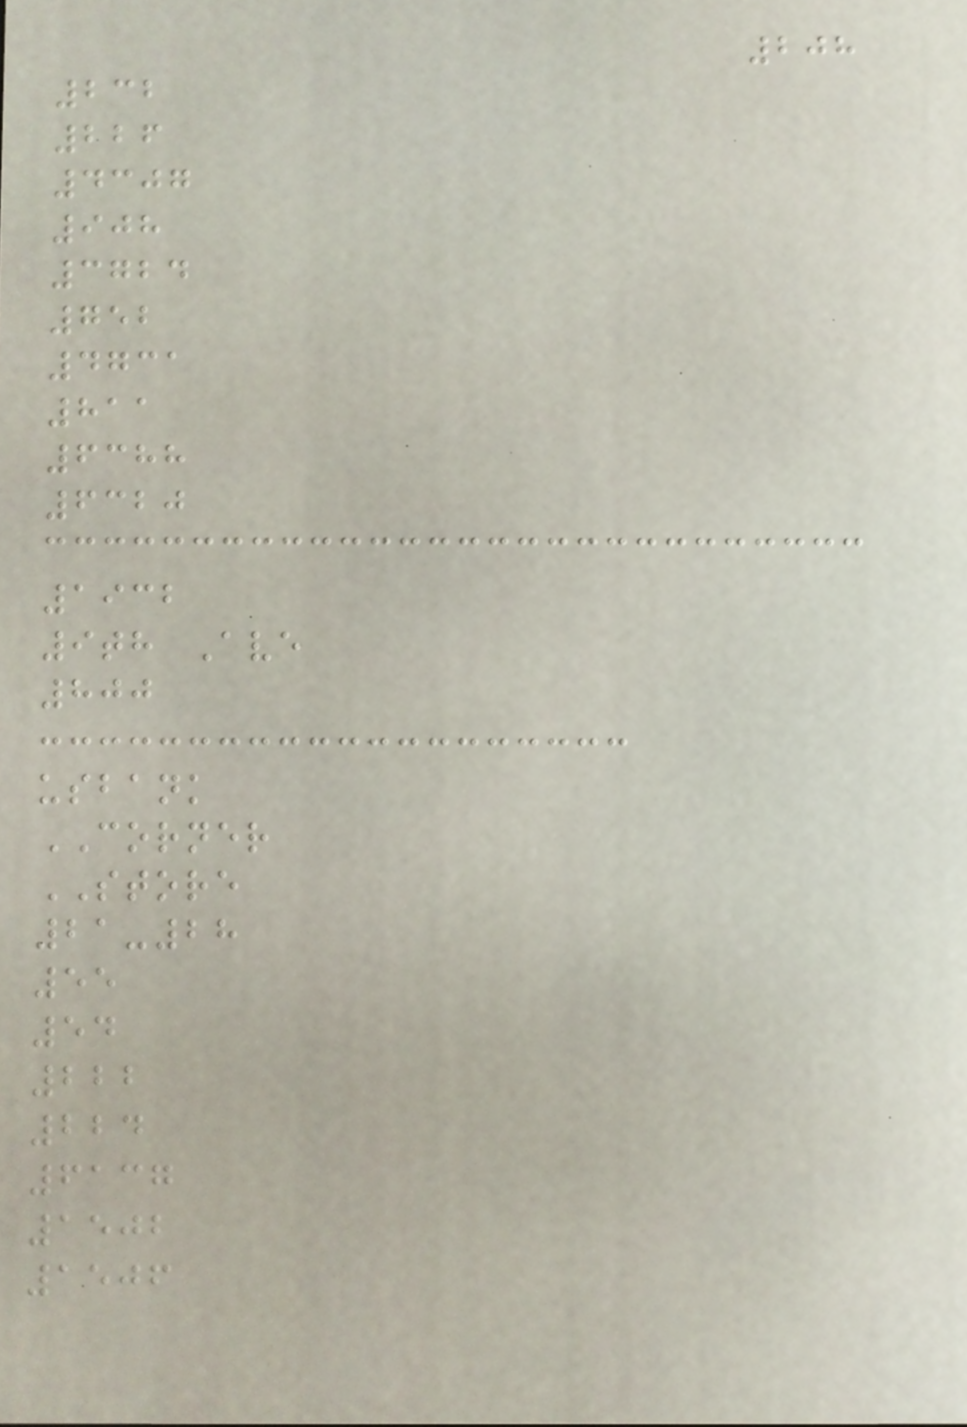208
232
226
4307
908
3724
752
4731
811
6388
6320
1932
9th Ave
800
usbank
CORNER
STORE
21-28
55
54
222
224
6137
1502
1506
